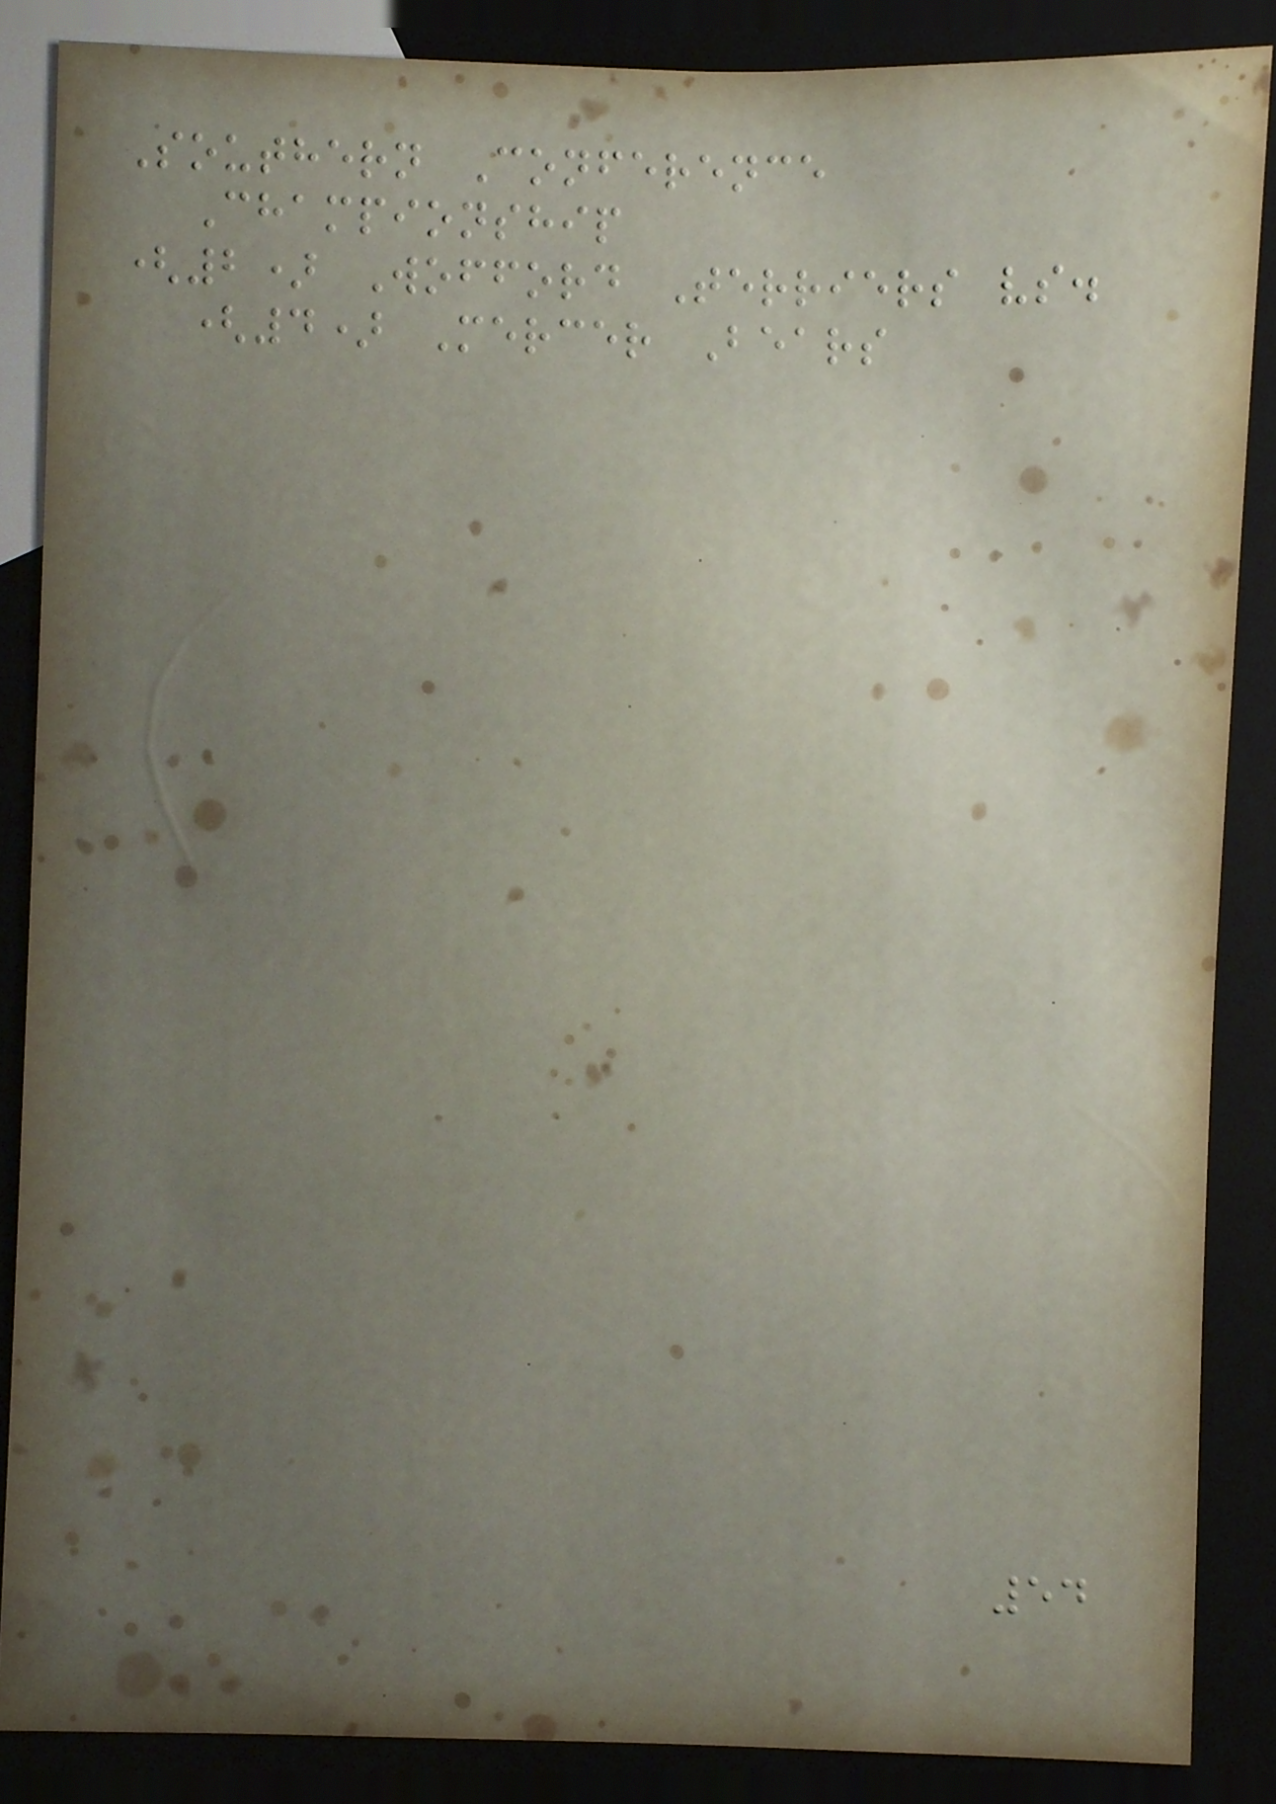Southern Conference
Championship
(2) Wofford Terriers vs.
(4) Mercer Bears
54
